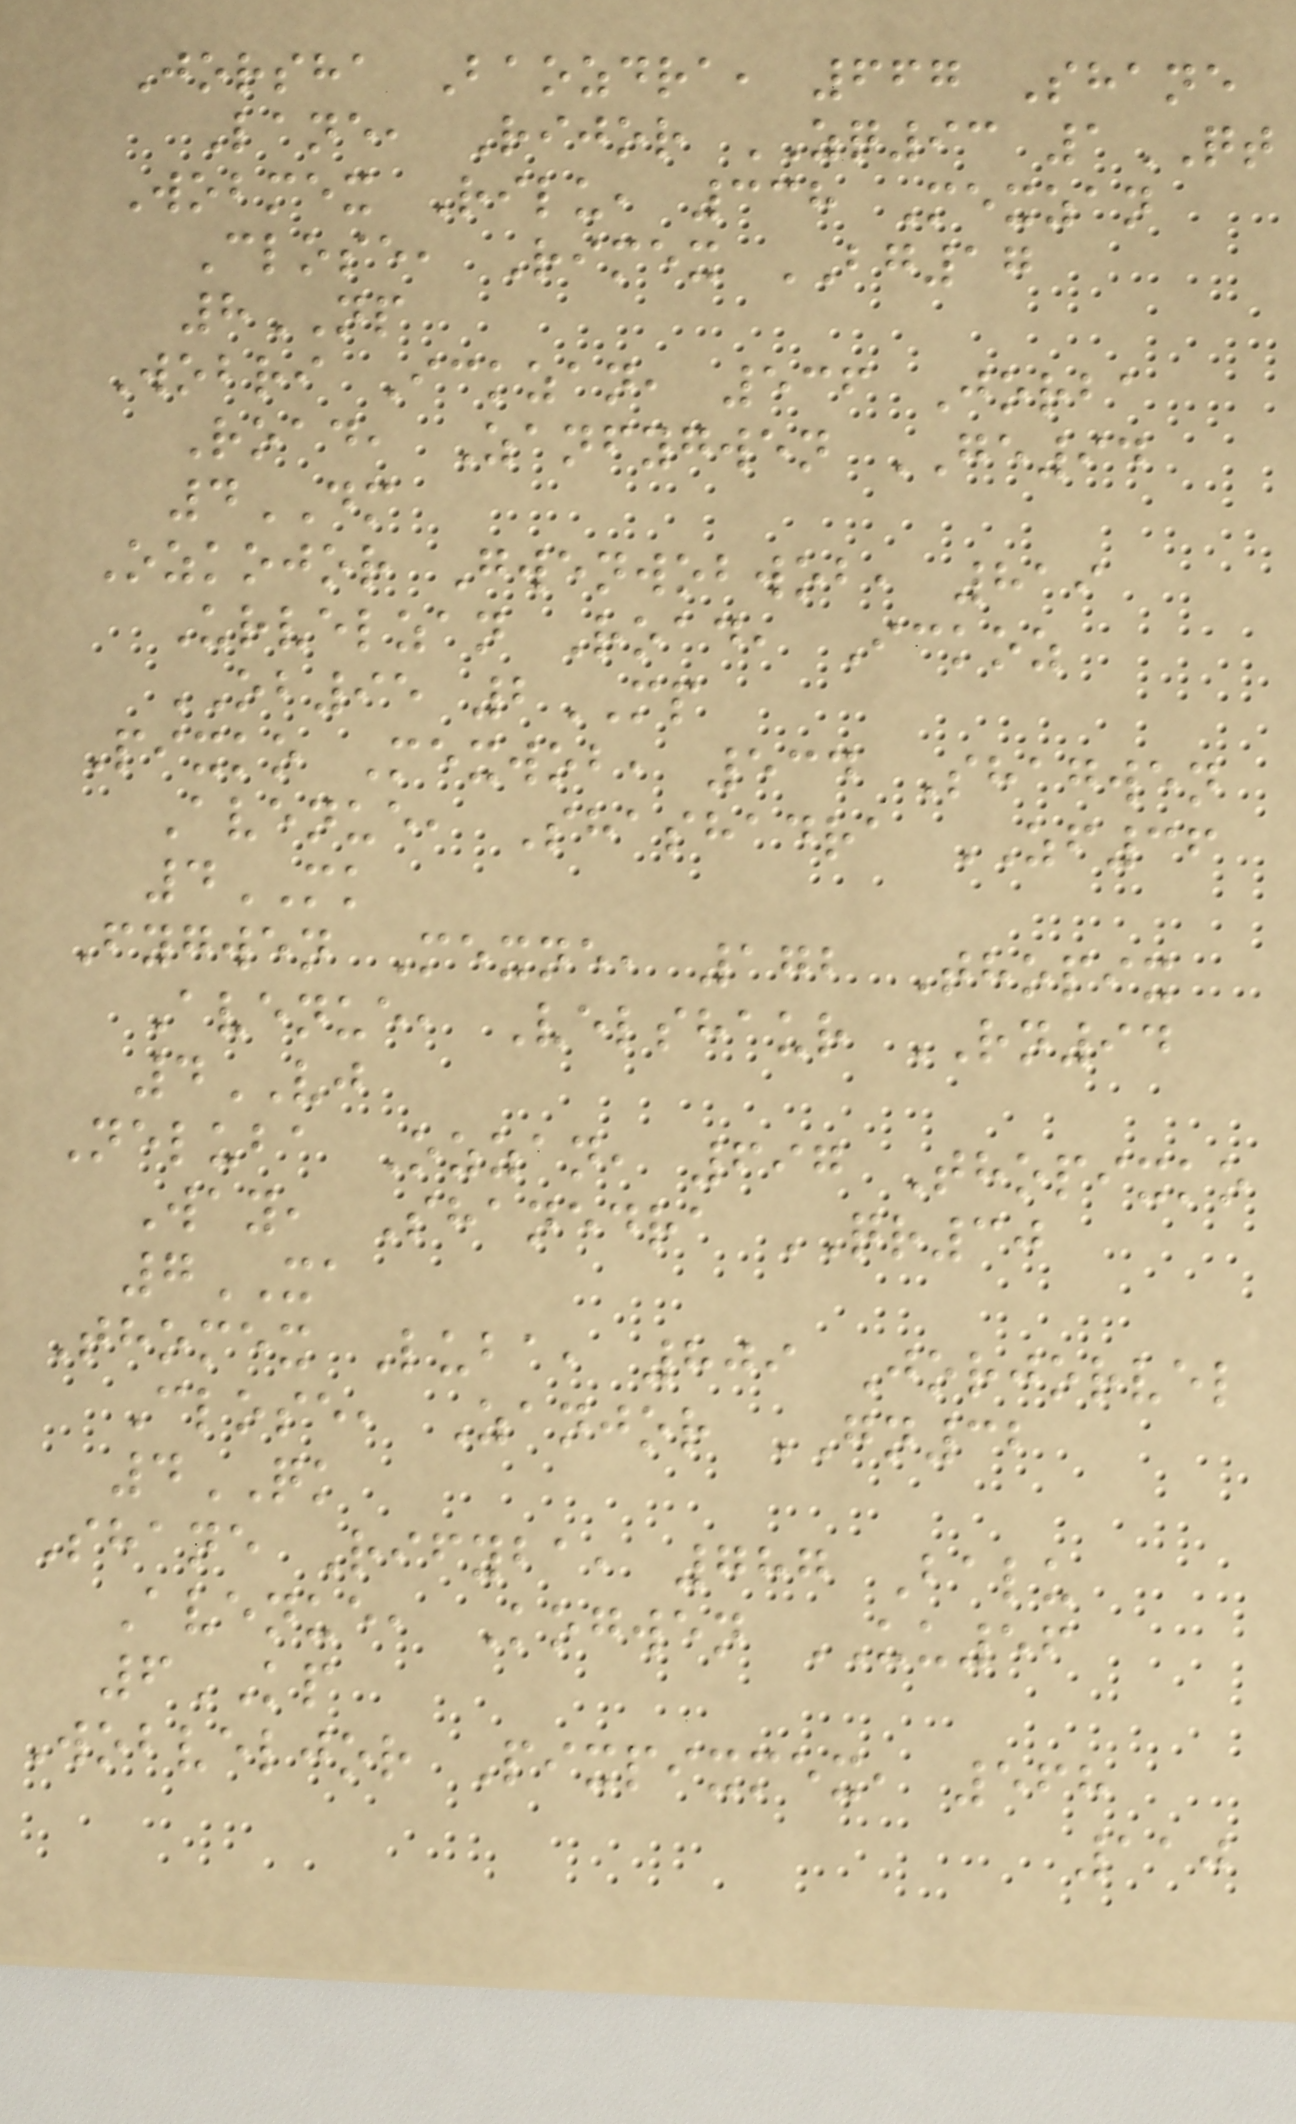Jorsha Baozdra, 667 Shane
Lane, Rijor ZQ93 1QT
Wobmex Rilu, 338 Mexzan
Close, Rimex BG17
8NP
Wobri Ickzan, 536 Jorba
Road, Zanfygwen GE94
4DM
Ozkojor Gwenwobwob, 819
Urvelzan Road, Ickoz
OB95 2MP
Pixko Mexwob, 534 Shagwen
Avenue, Shashadra ZF36
4MK
Fygwen Mexne, 172 Thopix
Avenue, Velshaur RN94
4VJ
Neluba Ozzan, 697 Thopixko
Way, Shanedra QR30
7XA
Thomex Luba, 809 Jorjorvel
Close, Zanjor GN32
4QK
Shane Rifyba, 787 Balu
Avenue, Kogwen UU56
6KP
Wobveljor Pixpixmex, 568
110
